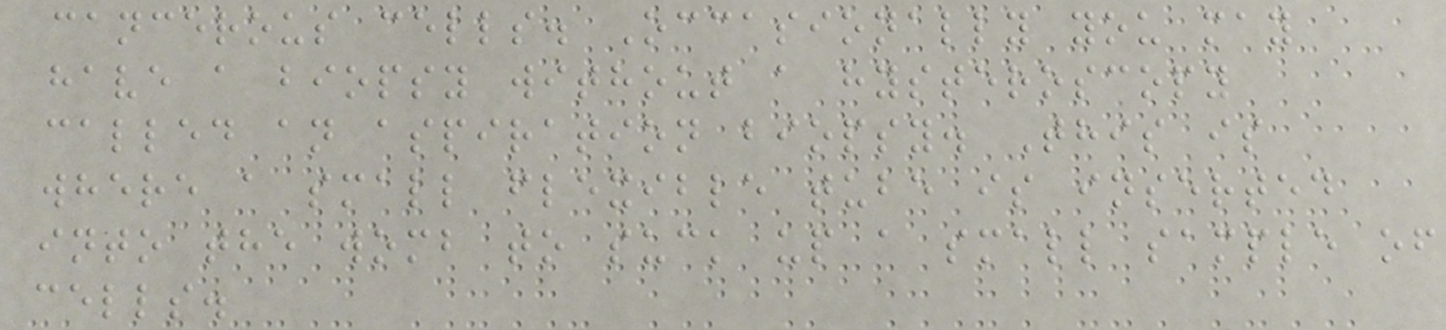cancerous cells. Occasionally you may
have a biopsy without a hysteroscopy
called an aspiration biopsy. This is
where a small flexible tube is inserted
into the womb to suck up a small sample of
cells.
